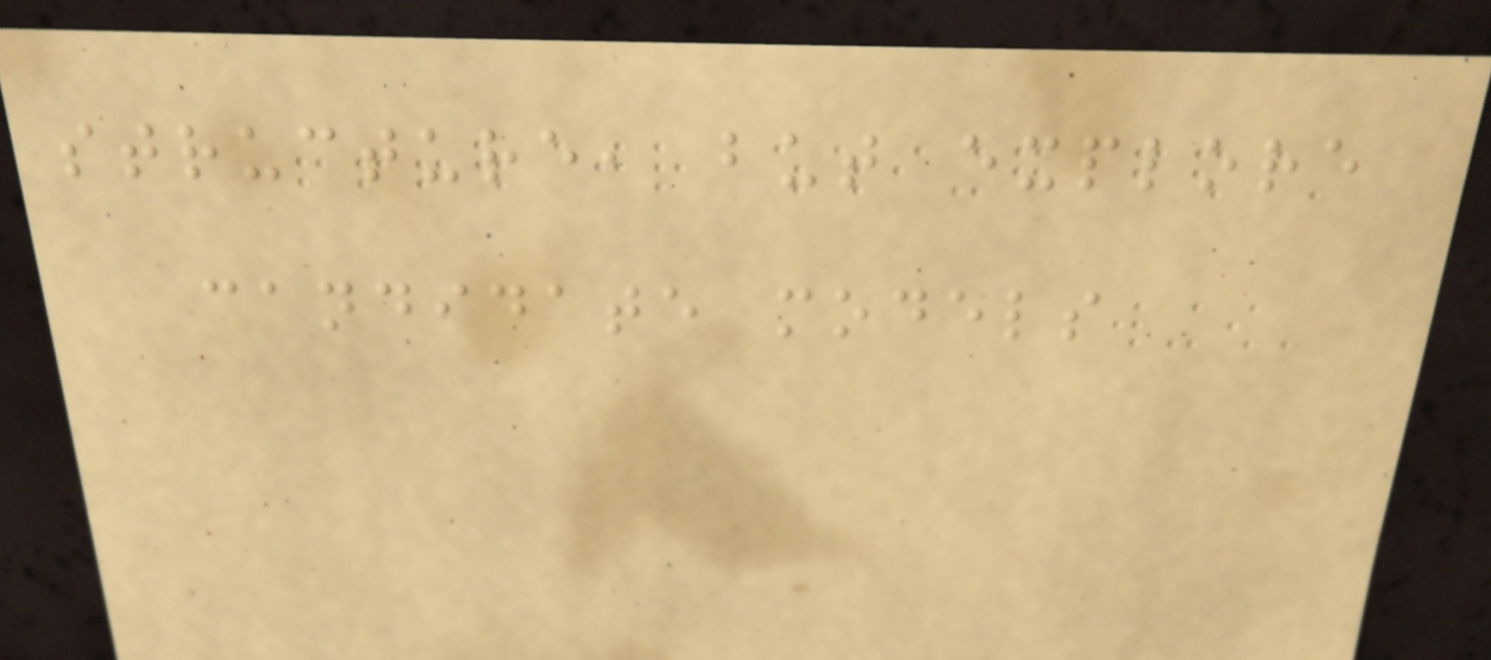structure, but explore
candidate models
